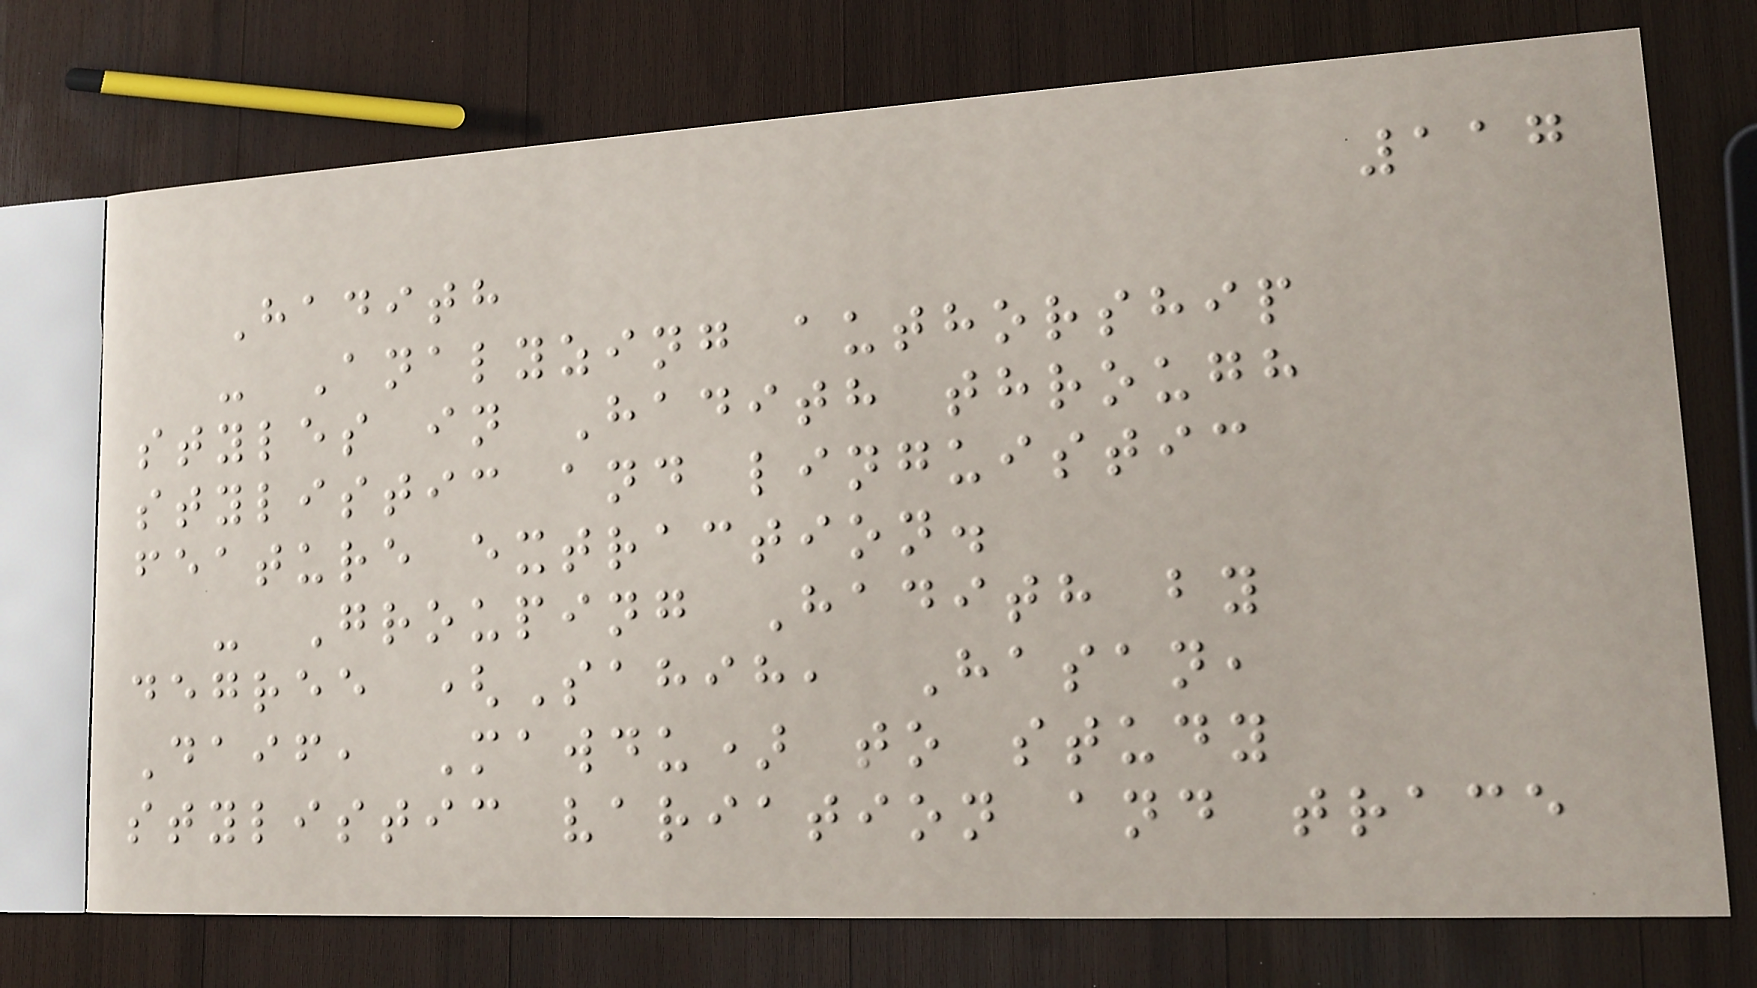117
Hadith
- Analyzing authorship
styles in Hadith through
stylistic and linguistic
feature extraction.
- Grouping Hadith by
degree (Sahih, Hasan,
Daif, Mawdu) to study
stylistic variation and trace
